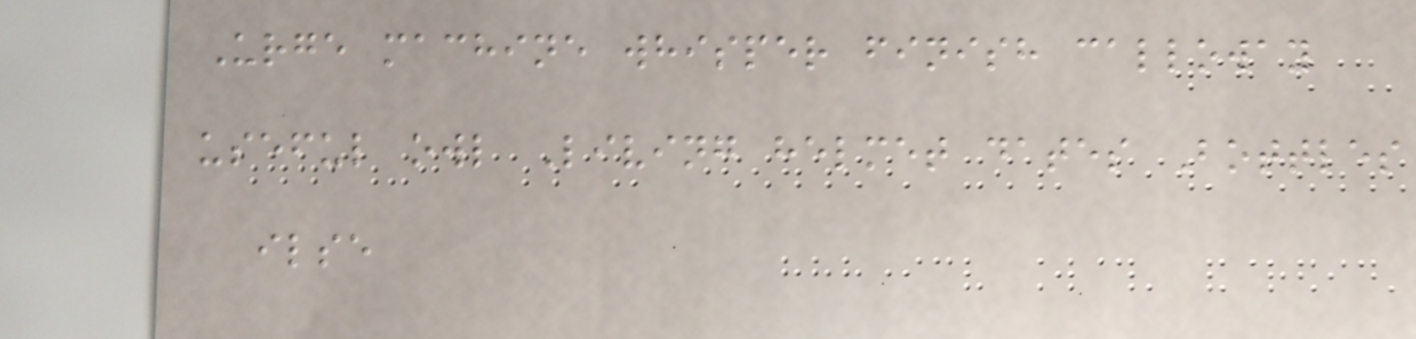Urge machine whisper finish calloway
useful owl Living helmet dates Bottles
ilse
